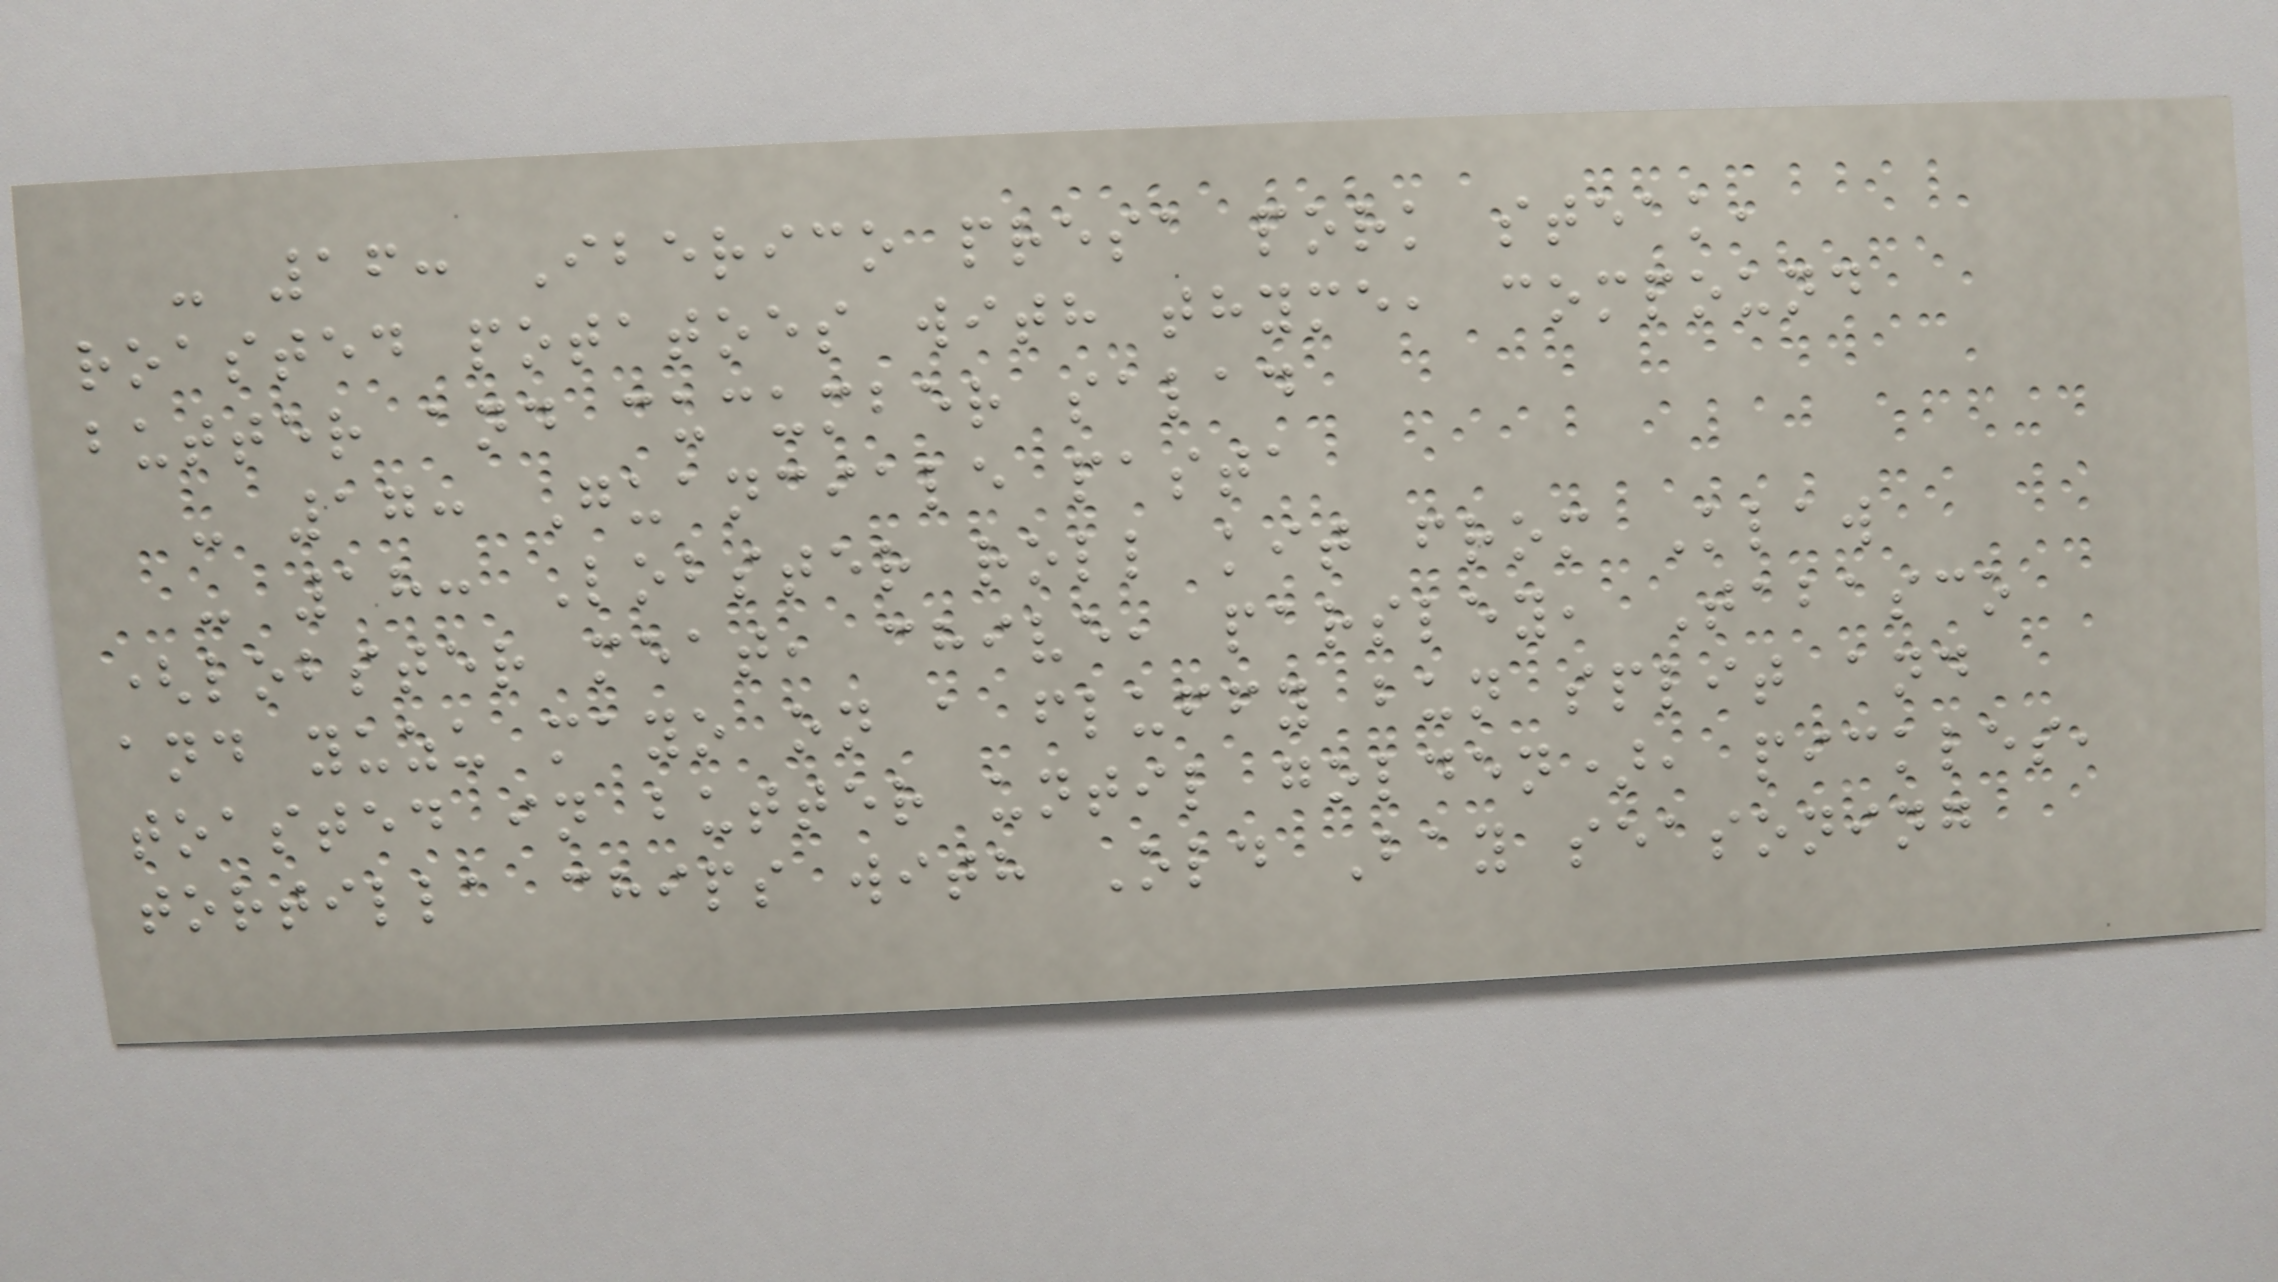- 16: Iberico presa pork steak,
roasted potatoes with thyme, compound
butter and cucumber salad
- 17: Guanciale pasta
- 18: Lobster roll kit from Klaw
(lobster meat, chive, parsley, Tabasco
and yuzu mayo on a fluffy bun split and
toasted in butter until golden), pickles,
tortilla chips with Old Bay seasoning
